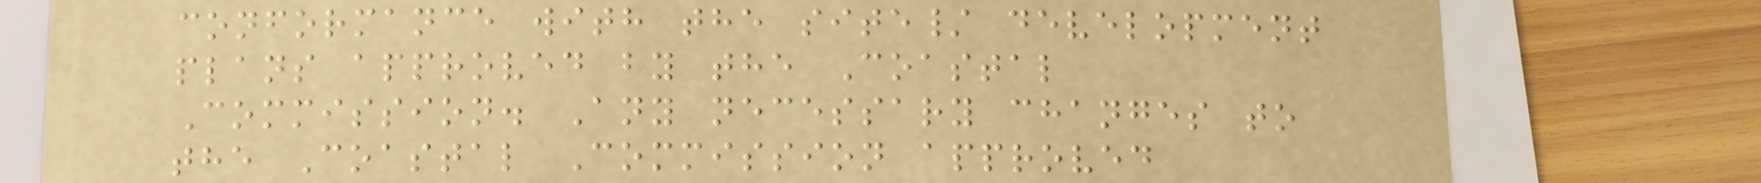conformance with the site/ development
plans approved by the Coastal
Commission. Any necessary changes to
the Coastal Commission approved
